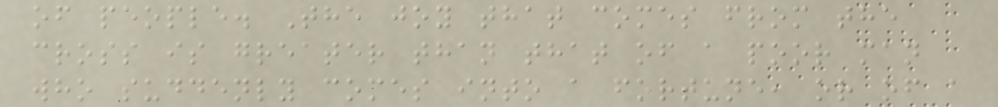of people. The joy that comes from the
cross is greater than that of a poor man
who suddenly comes into a fortune, or of a
